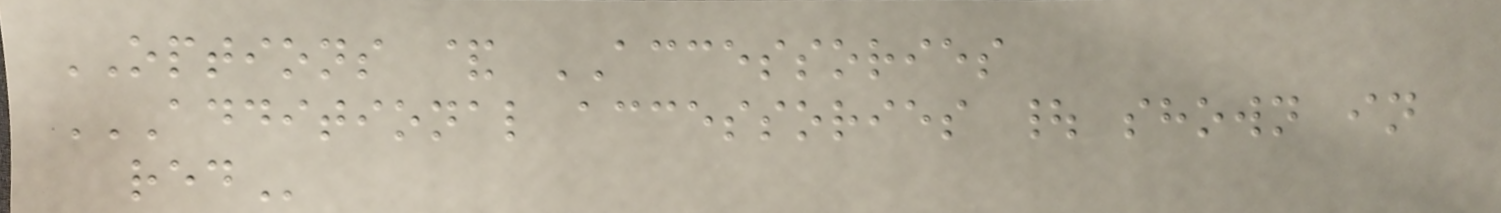OPTIONS & ACCESSORIES
ADDITIONAL ACCESSORIES | SHOWN IN
RED
